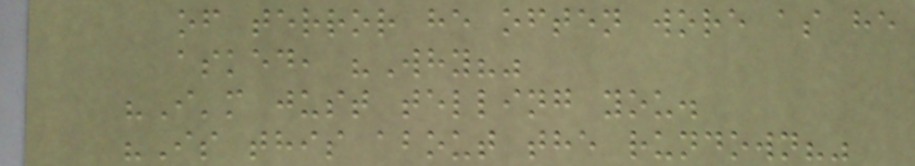of terror he often wore as he
asked, "Why?"
"I'm just telling you.
"Is this about the rundown?"
